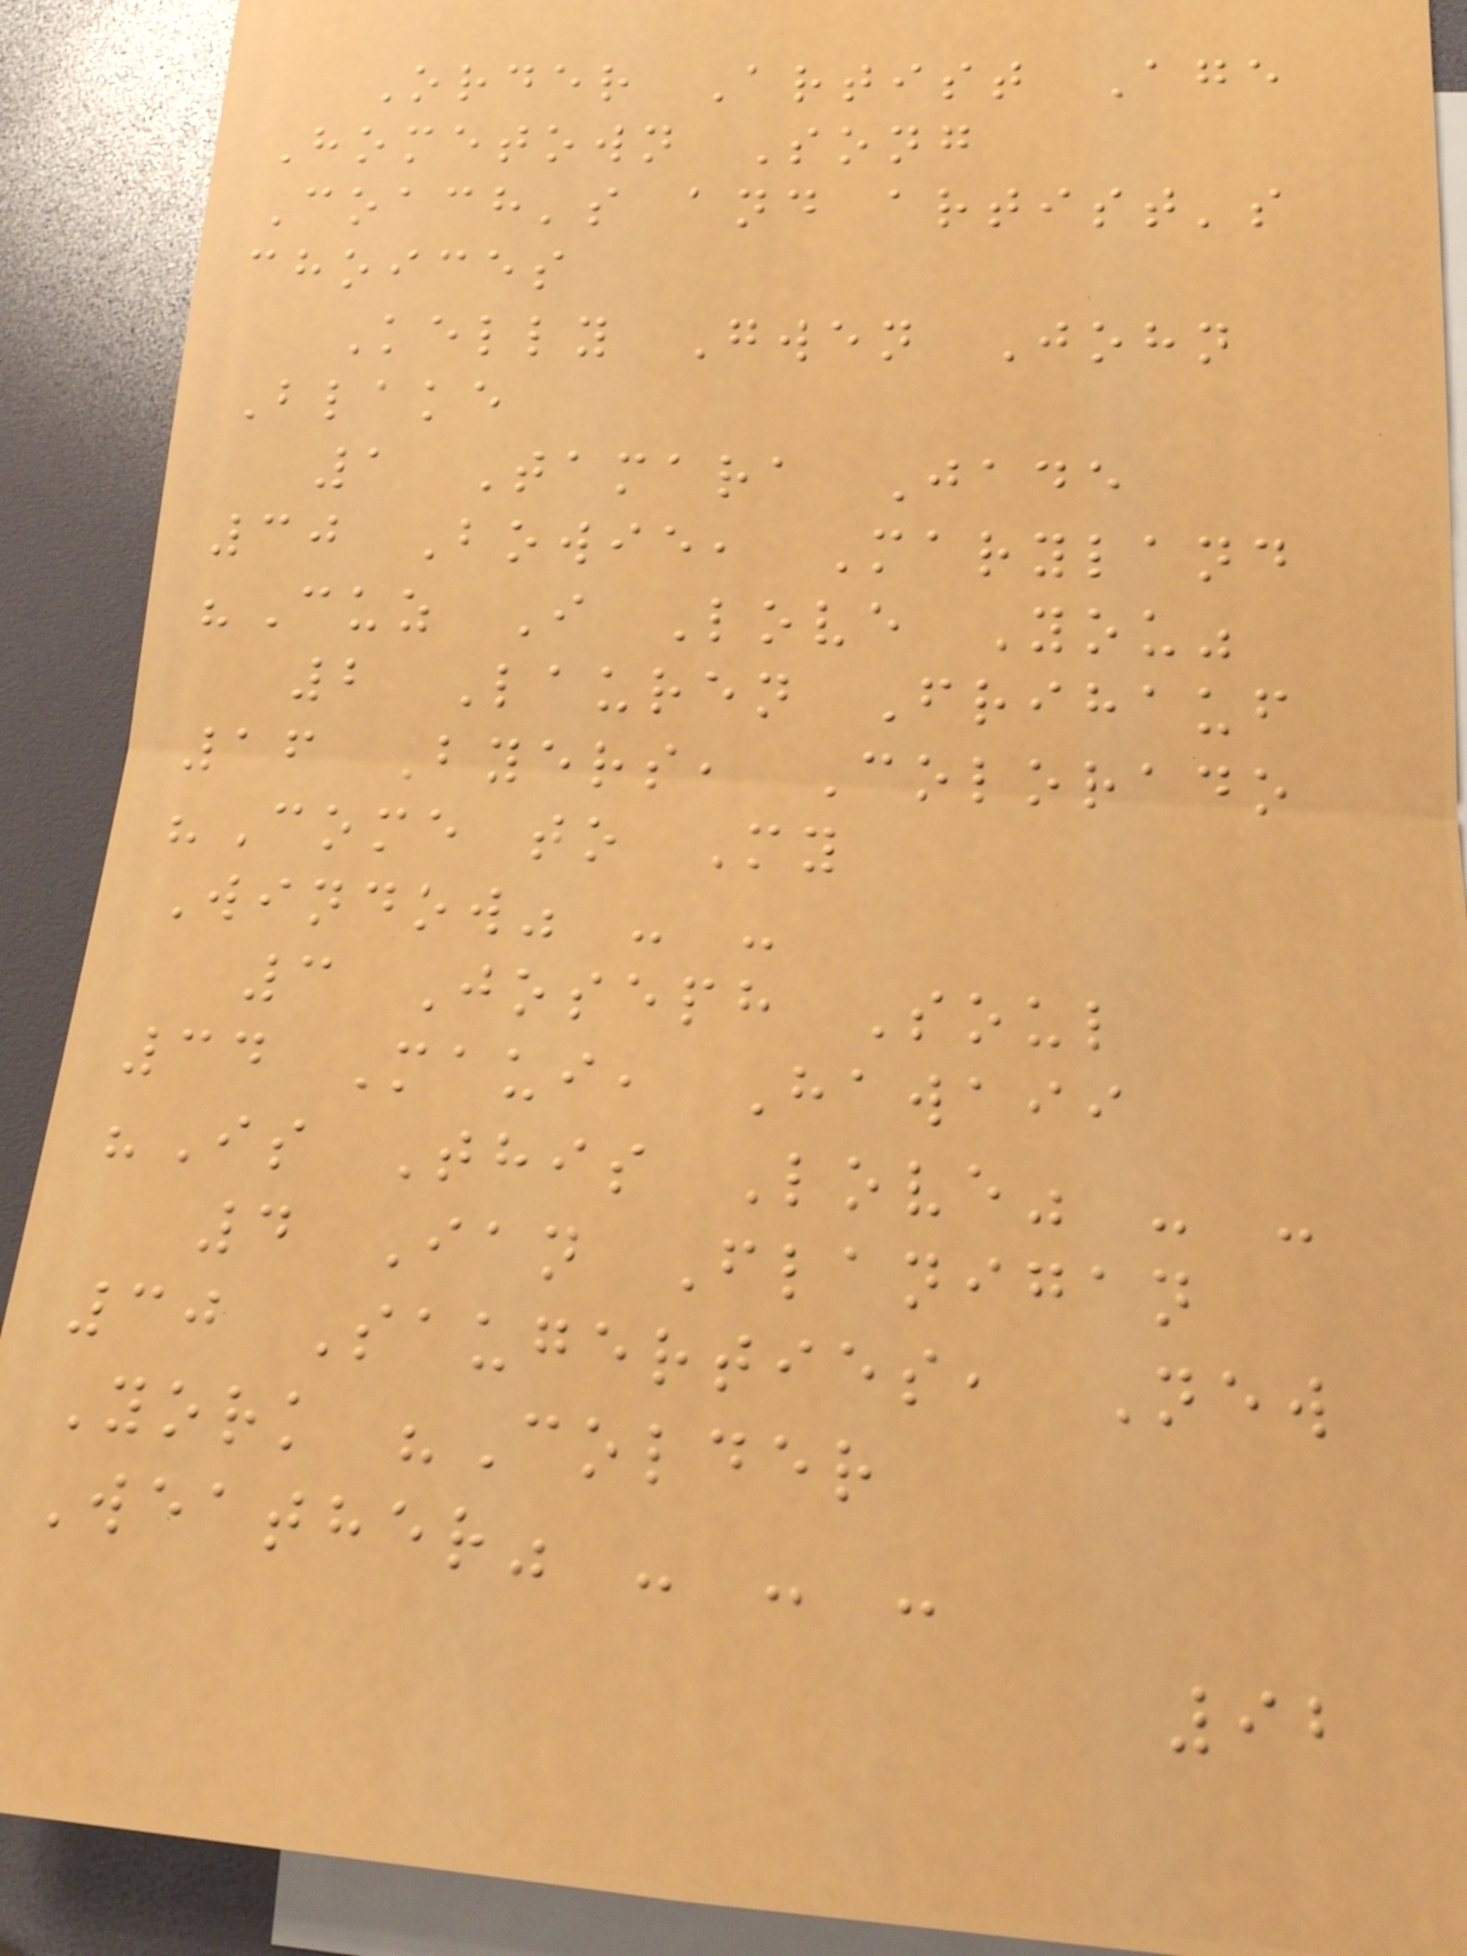Order Artist Age
Hometown Song
Coach's and artist's
choices
Kelly Gwen John
Blake
1 Tamara Jade
30 Bowie, Maryland
"Cuz I Love You"
2 Lauren Frihauf
16 Byers, Colorado
"Come to My
Window" - -
3 Joseph Soul
34 Maui, Hawaii
"Is This Love" - -
4 Ian Flanigan
30 Saugerties, New
York "Colder
Weather" - - -
92
